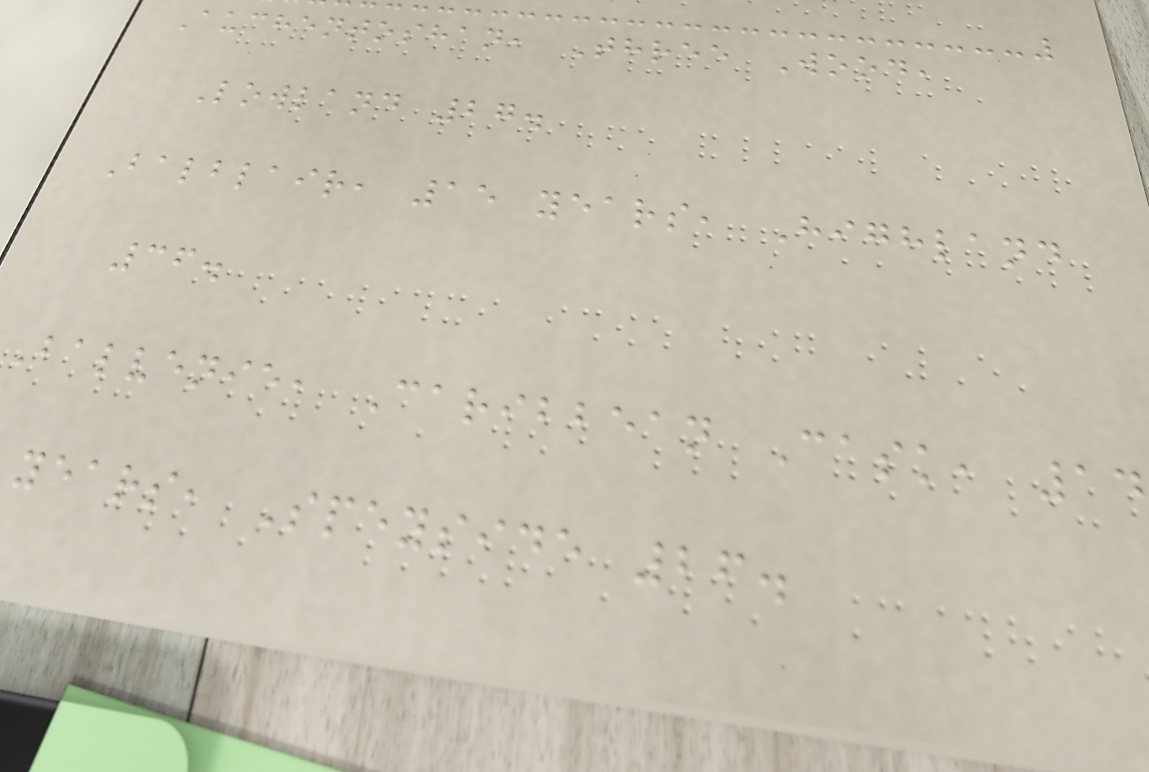Auchentoshan, Three Wood,
Lowland 27.
Balblair, 15 years, Highland
36.
Balvenie, Caribbean Cask, 14
years, Speyside 26.
